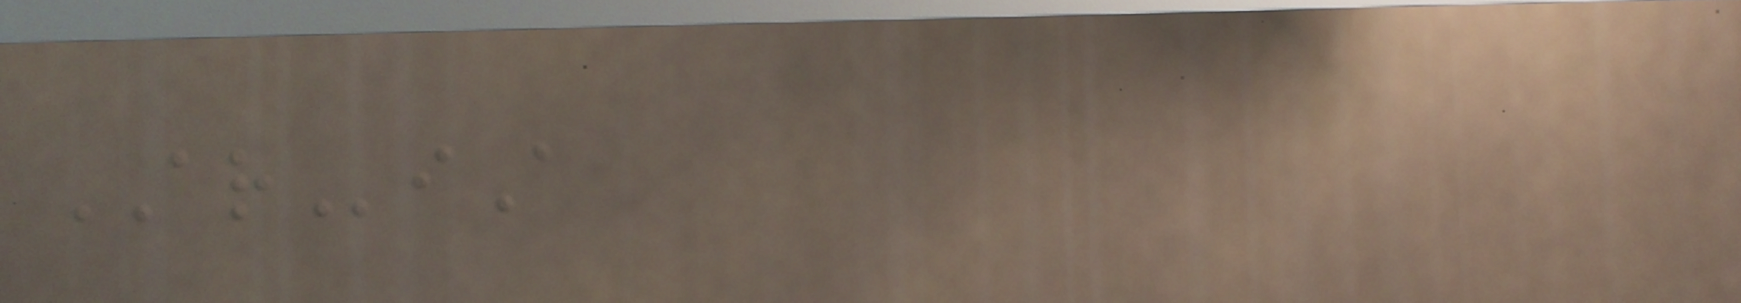ARiA
